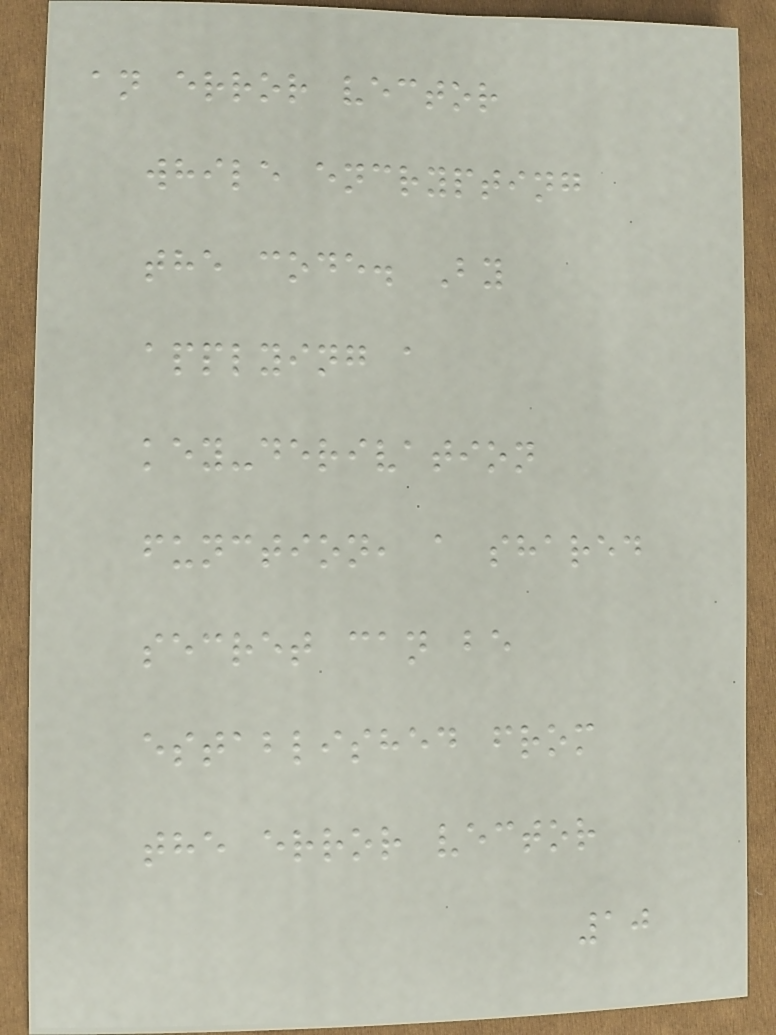an error vector
while encrypting
the code. By
applying a
key-derivation
function, a shared
secret can be
established from
the error vector
10
